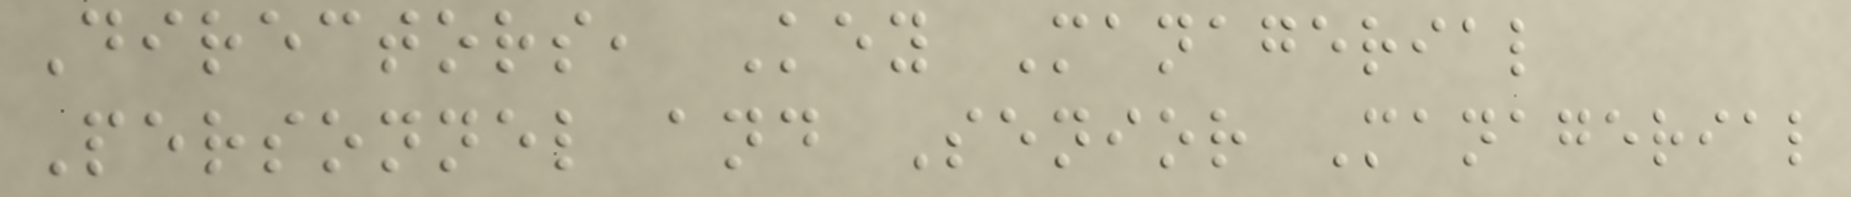Directors, Key Managerial
Personnel and Senior Managerial
